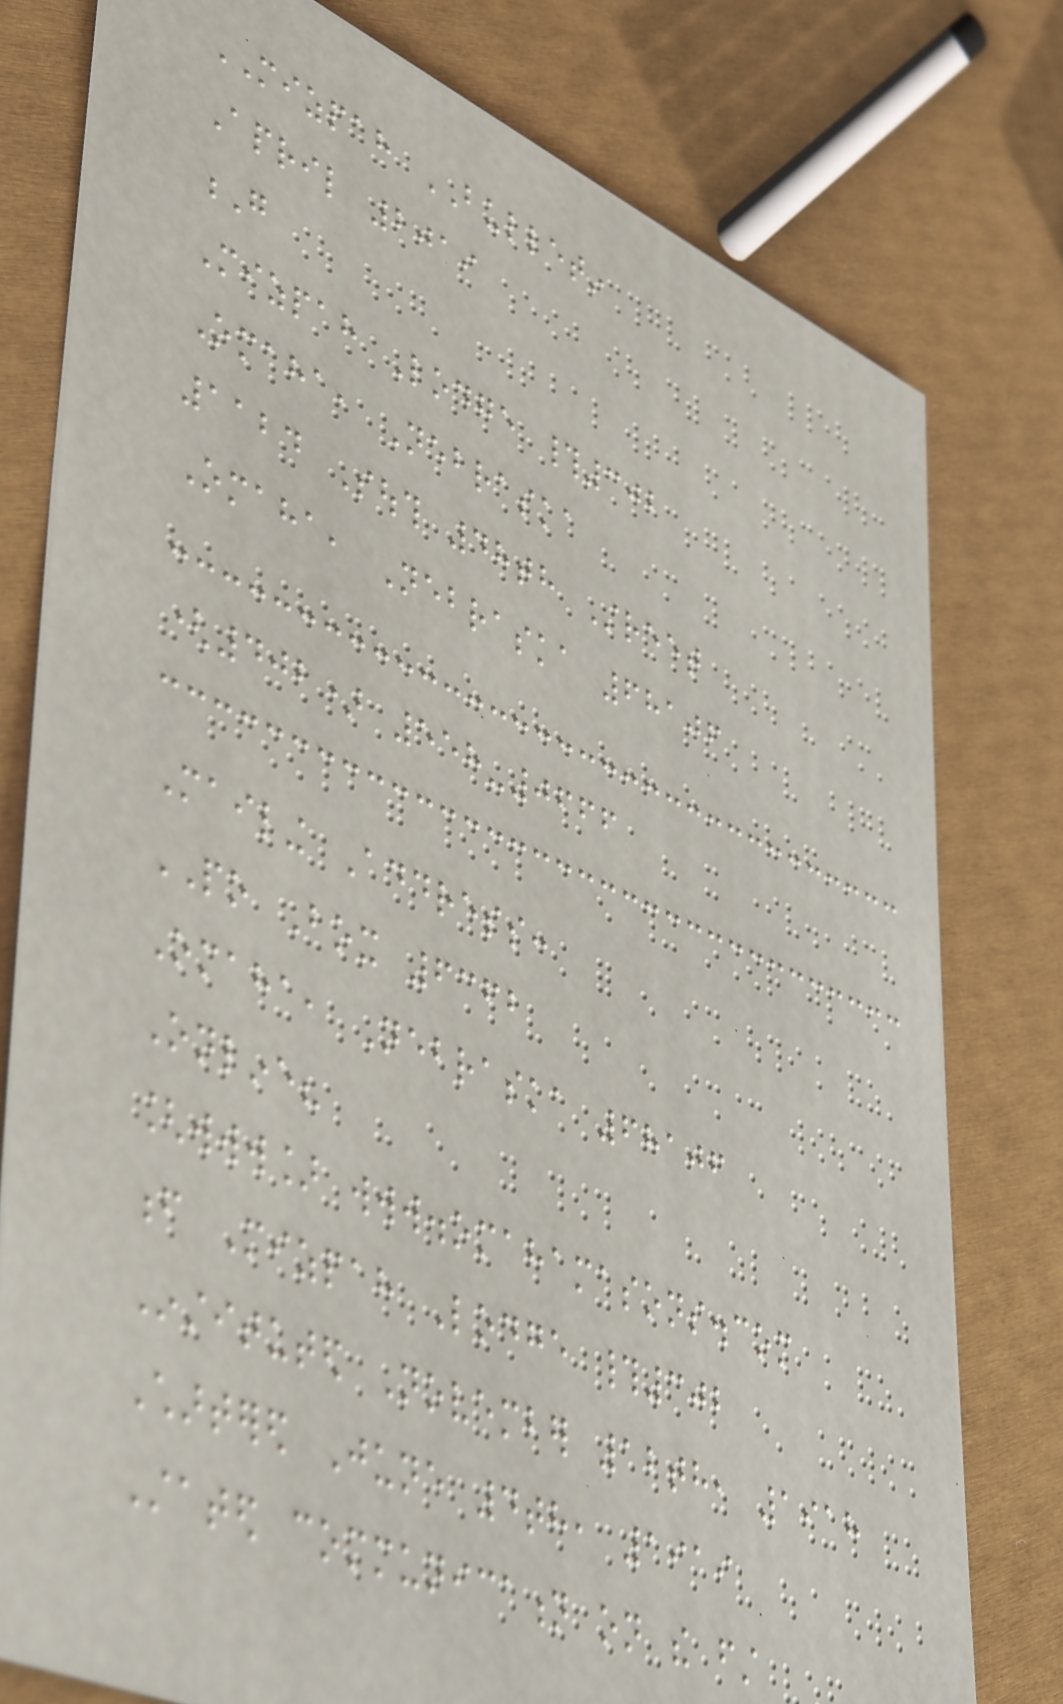MIZPAH BULLETIN
April 2019
G
Mizpah Lodge #302
Omaha, Nebraska
1124 South 48th Street
Omaha, Nebraska 68106
(402) 558-0666
Mailing Address:
PO Box 6362
Omaha, Nebraska 68106
Online?
[www] www.omahamasons.com
f Mizpah Lodge #302
Instituted November 12th, 1918
Chartered June 4th, 1919
Stated communication on the first
